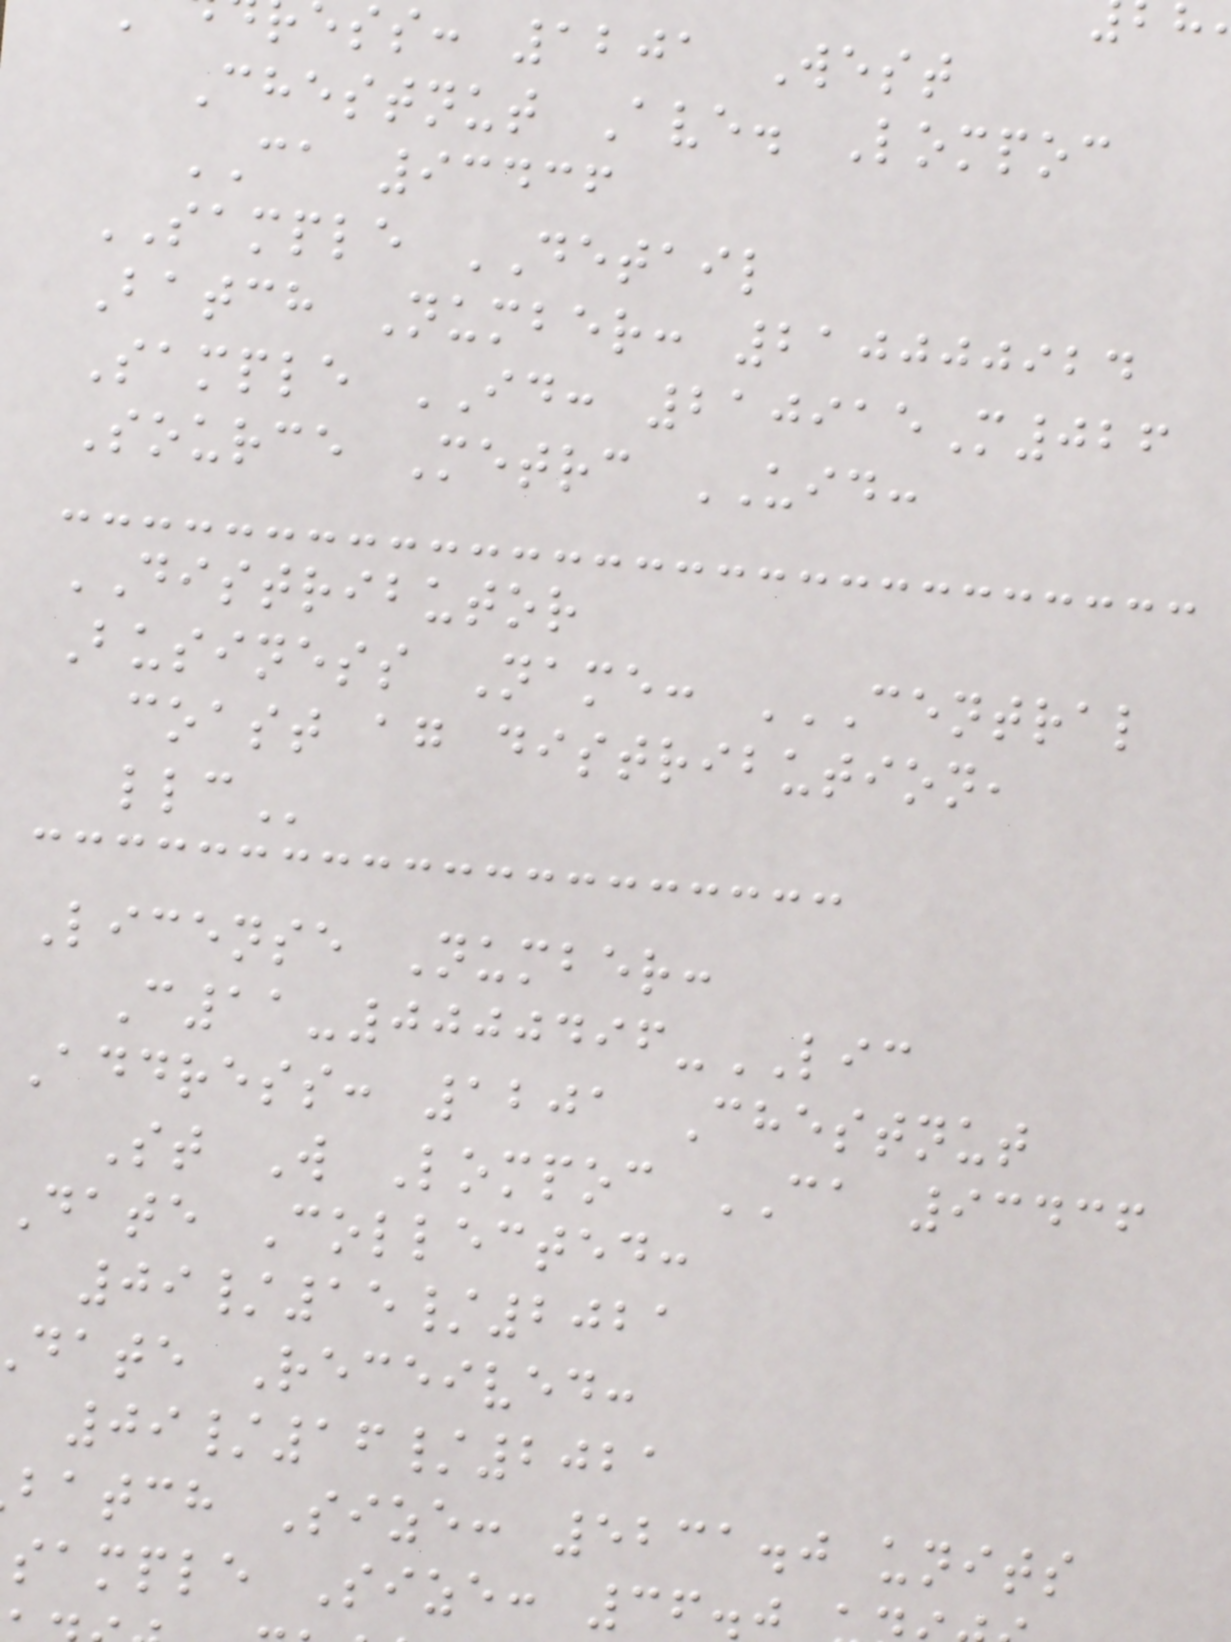ss: 1201 West
Chestnut Ave. Lompoc
CA 93436
SAMPLE DETAIL
Batch Number: 210000924
Sample ID: 210915M026
Source Metrc UID:
DISTRIBUTOR
Business Name: CENTRAL
coast ag distribution,
License Number:
C11-0000496-LIC
Address: 1201 Chestnut
St W Lompoc CA 93436
date Collected:
09/15/2021
date Received:
09/16/2021
batch Size: 5231.0 units
sample Size: 36.
